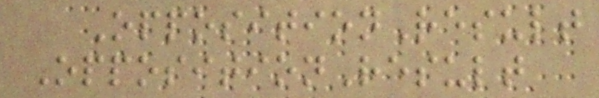OppositionResult
OppositionResult
